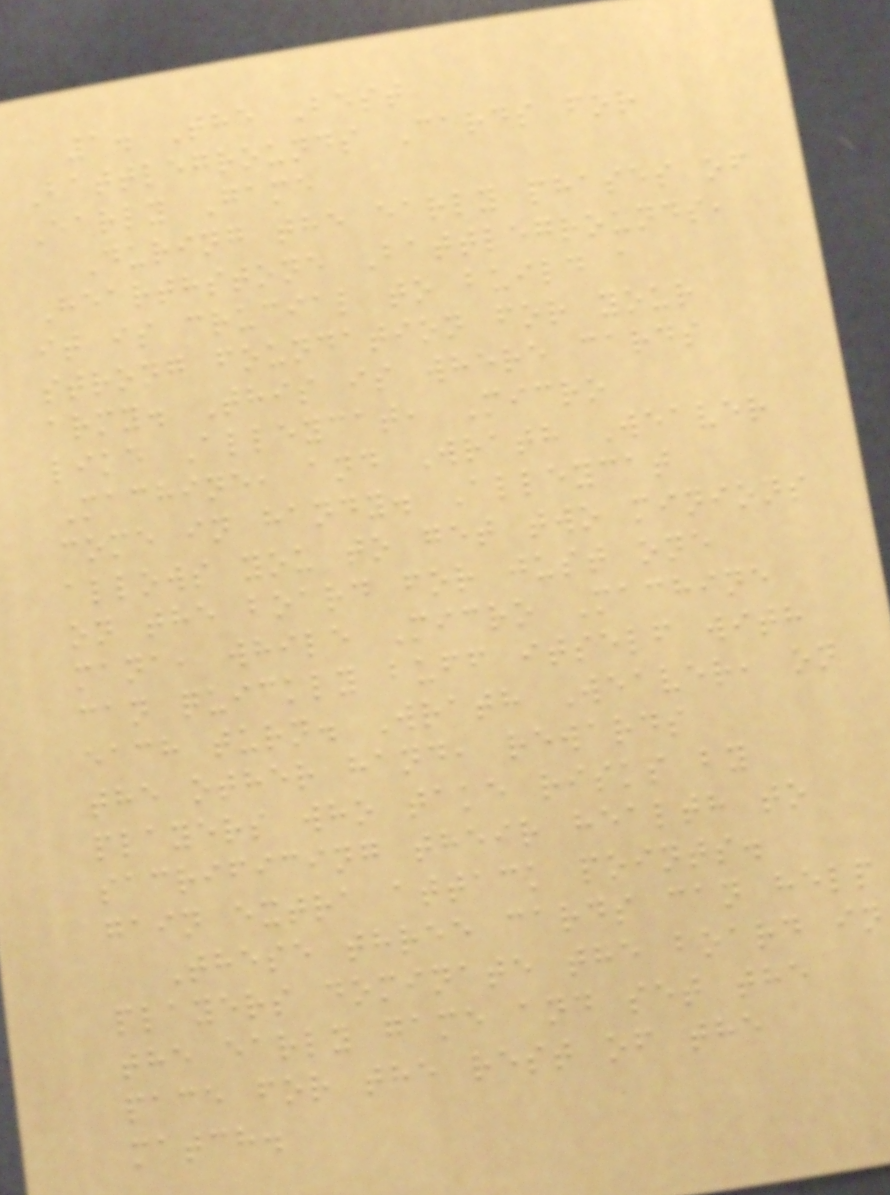1. The Best
Battlegrounds Cards for
Early Game
During the early phases of
Hearthstone Battlegrounds,
it is crucial to build a
strong foundation for your
army. This is where cards
like Alleycat, Micro
Machine, and Wrath Weaver
come in handy. Alleycat
allows you to get two minions
on the board for just one
mana, while Micro Machine
can quickly buff itself with
each turn. Wrath Weaver, on
the other hand, rewards
players who take risks by
sacrificing their health to
gain extra attack points.
These three cards can help
players dominate the board in
the early game and set the
pace for the rest of the
match.
